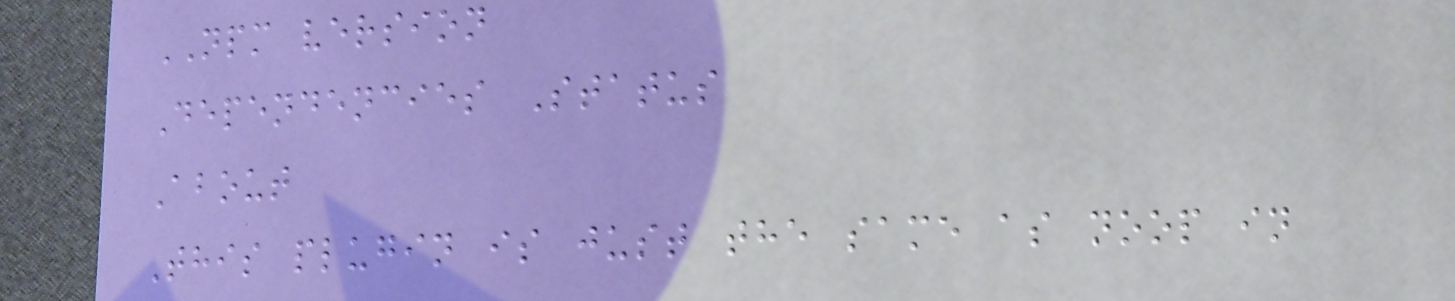NPM version
Dependencies Status
About
This plugin is just the same as noop in
